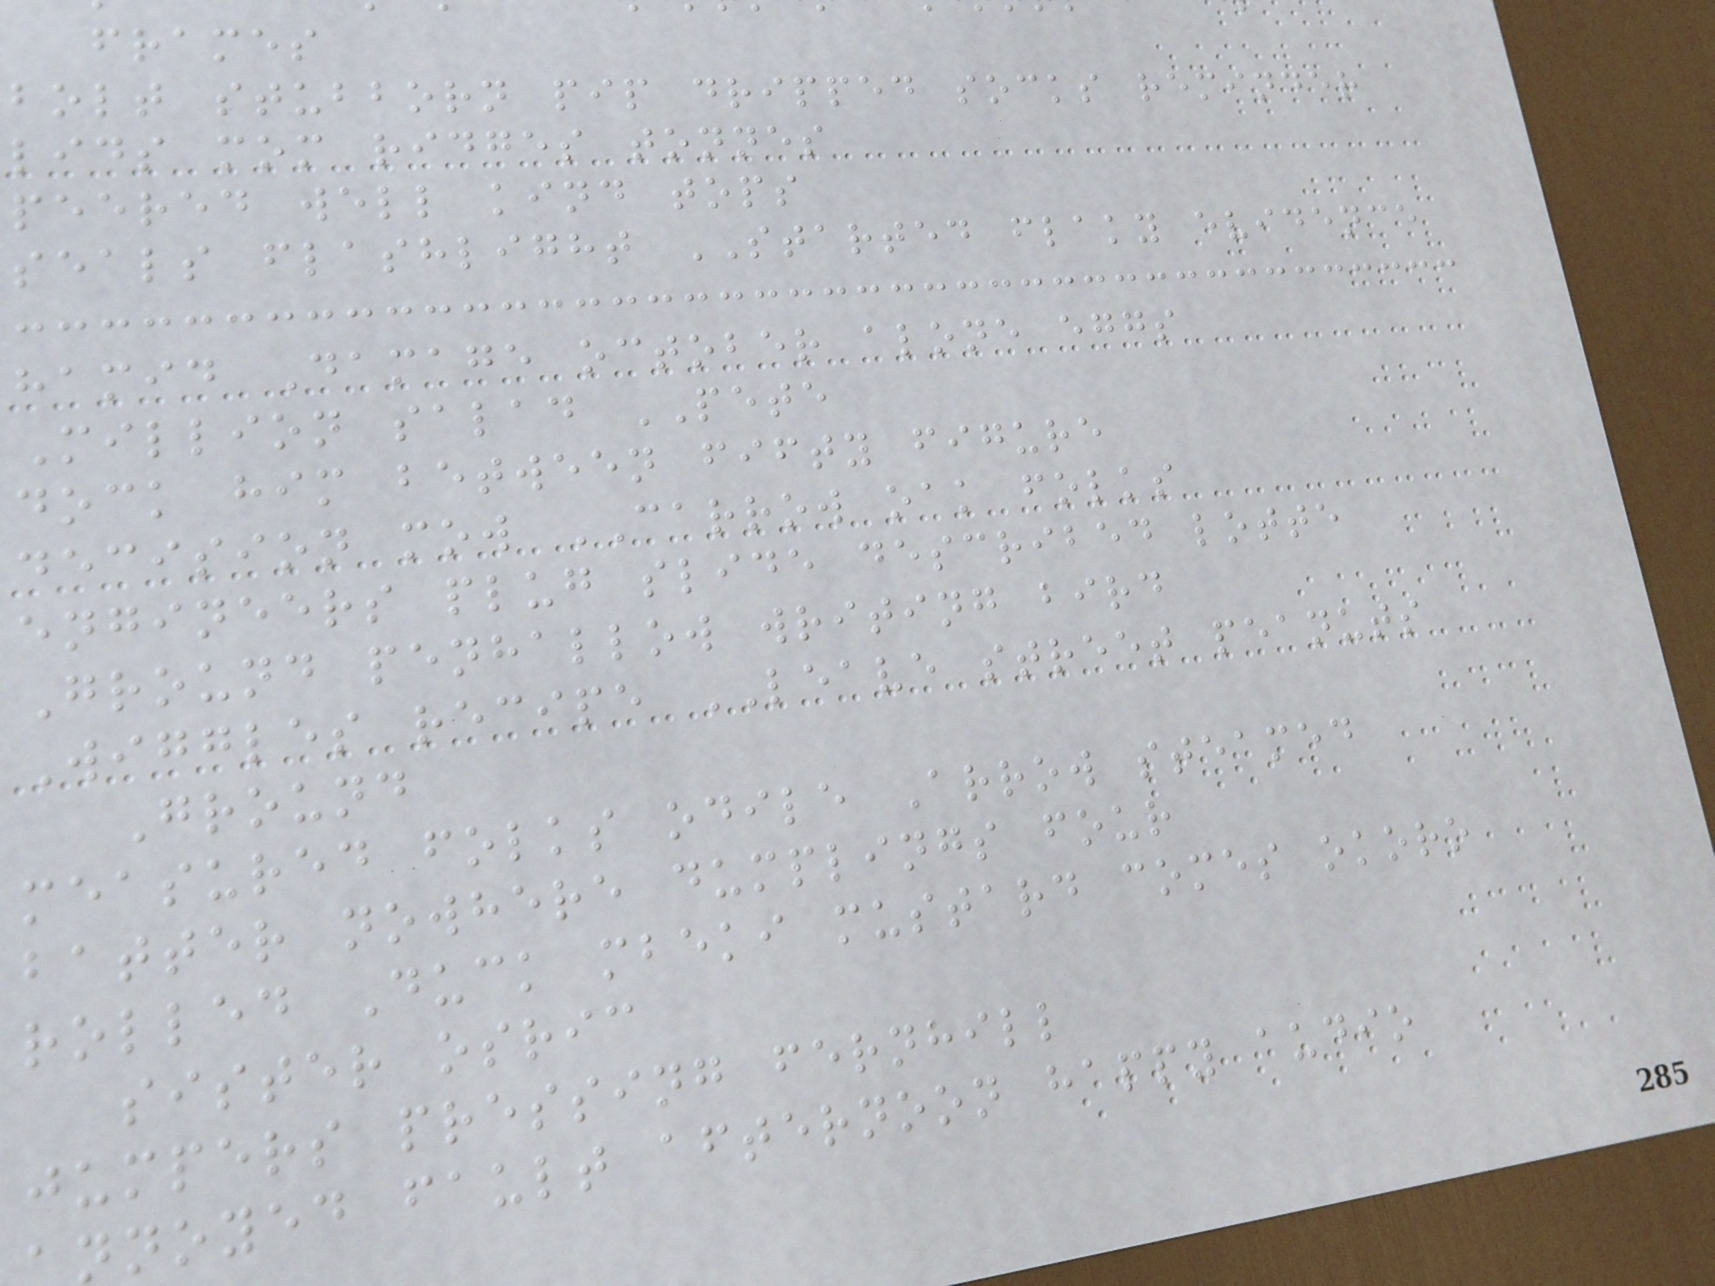frames
bolt stubborn pip dripped socks reminder
lids mom ridges tonnes
peered well kind tops
seals flashlight STARTED flaky evidence
hamid Damage october alone eggs
Million salad PETE
dock him between fifty figure
decision mow CARROW oak folks
engineers plug slide described lotte
Ground penhallow writing bird
Wiggles recipe LEAVE street peanuts
Ground
measured folks odile Arrow steamed
batter nowhere dumplings four
rolled Duck mbeki mustard comes okoro
sister osric
jumpers pressing fernhill
nnoyed fault afternoon happy audio
